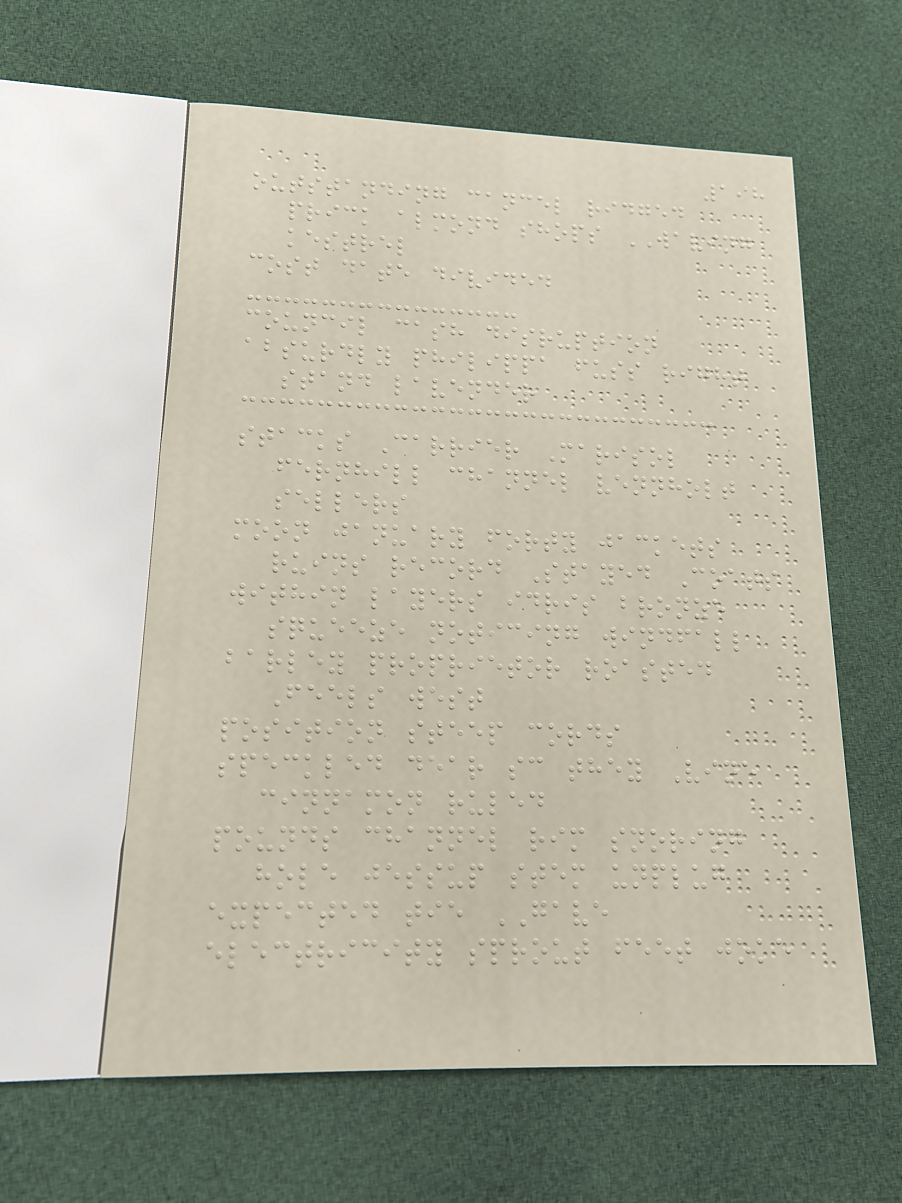198
outstanding cancel ridged
prick almond shops WAVING
kestrel
cost date divided
council cash disruption
absurdly philippa fuss right
stand lavender
stacks Carrier Marisol
fernhill channel vennholt
sellers
moon january forty jackets
ruins record Stayed Coats
within layers idris bronze
squeeze noticing windfall
barley proprietor roasted
Feels west
position steep cords
speckled dear sc they Vine
cinnamon ruled
pounds channel rim snoring
hole jessup stem unplug
expected tie GAVE
electricity sprout feet joke
